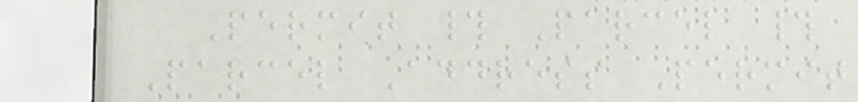Permit # Parcel #
Parcel Address Permit
